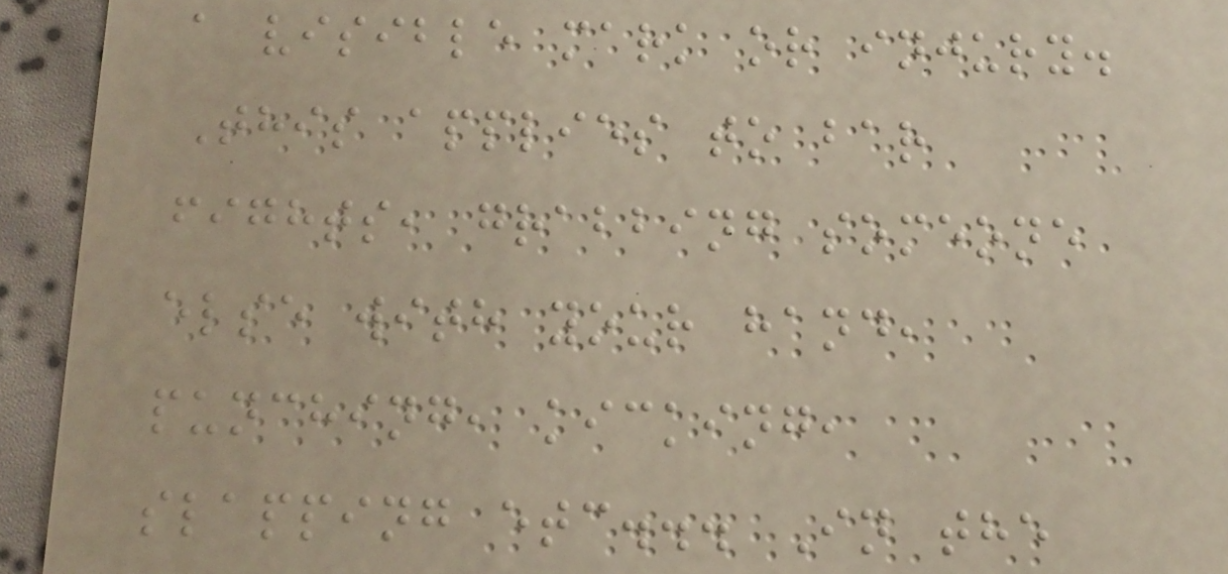a visible mark or injury.
This applies to bar
fights, grabbing someone
else with your hand,
punching, kicking,
slapping etc... In the
